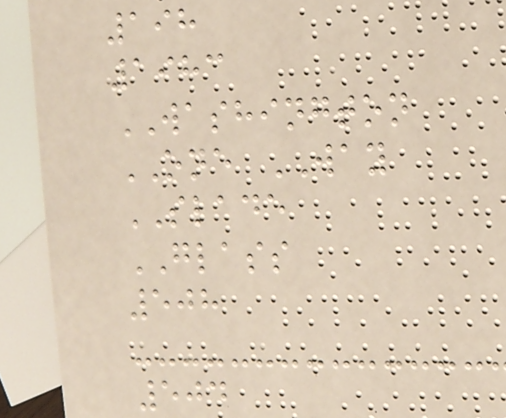198
1983
WASHINGTON
ONE WAY
SLADE
GLASS
508
504
